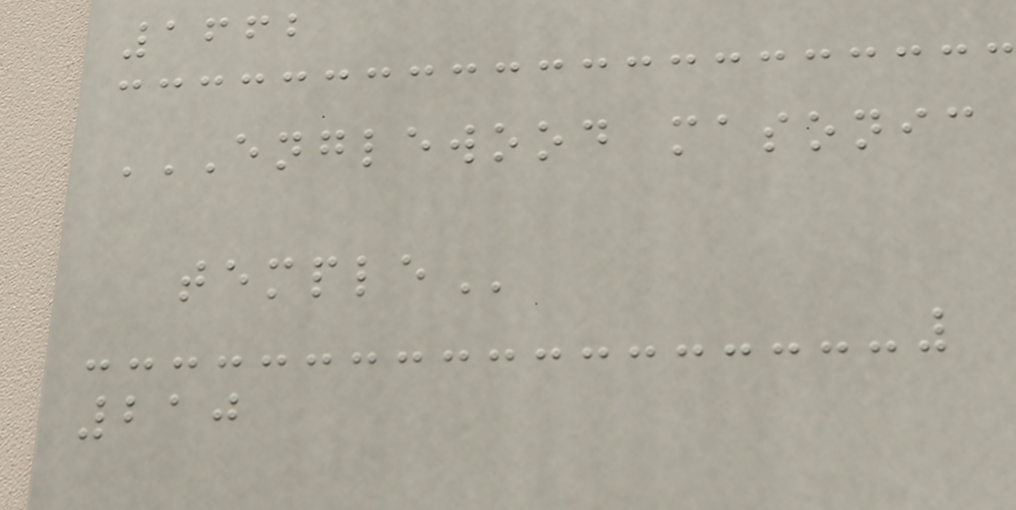1662
ENGLEWOOD MASONIC
TEMPLE
210
